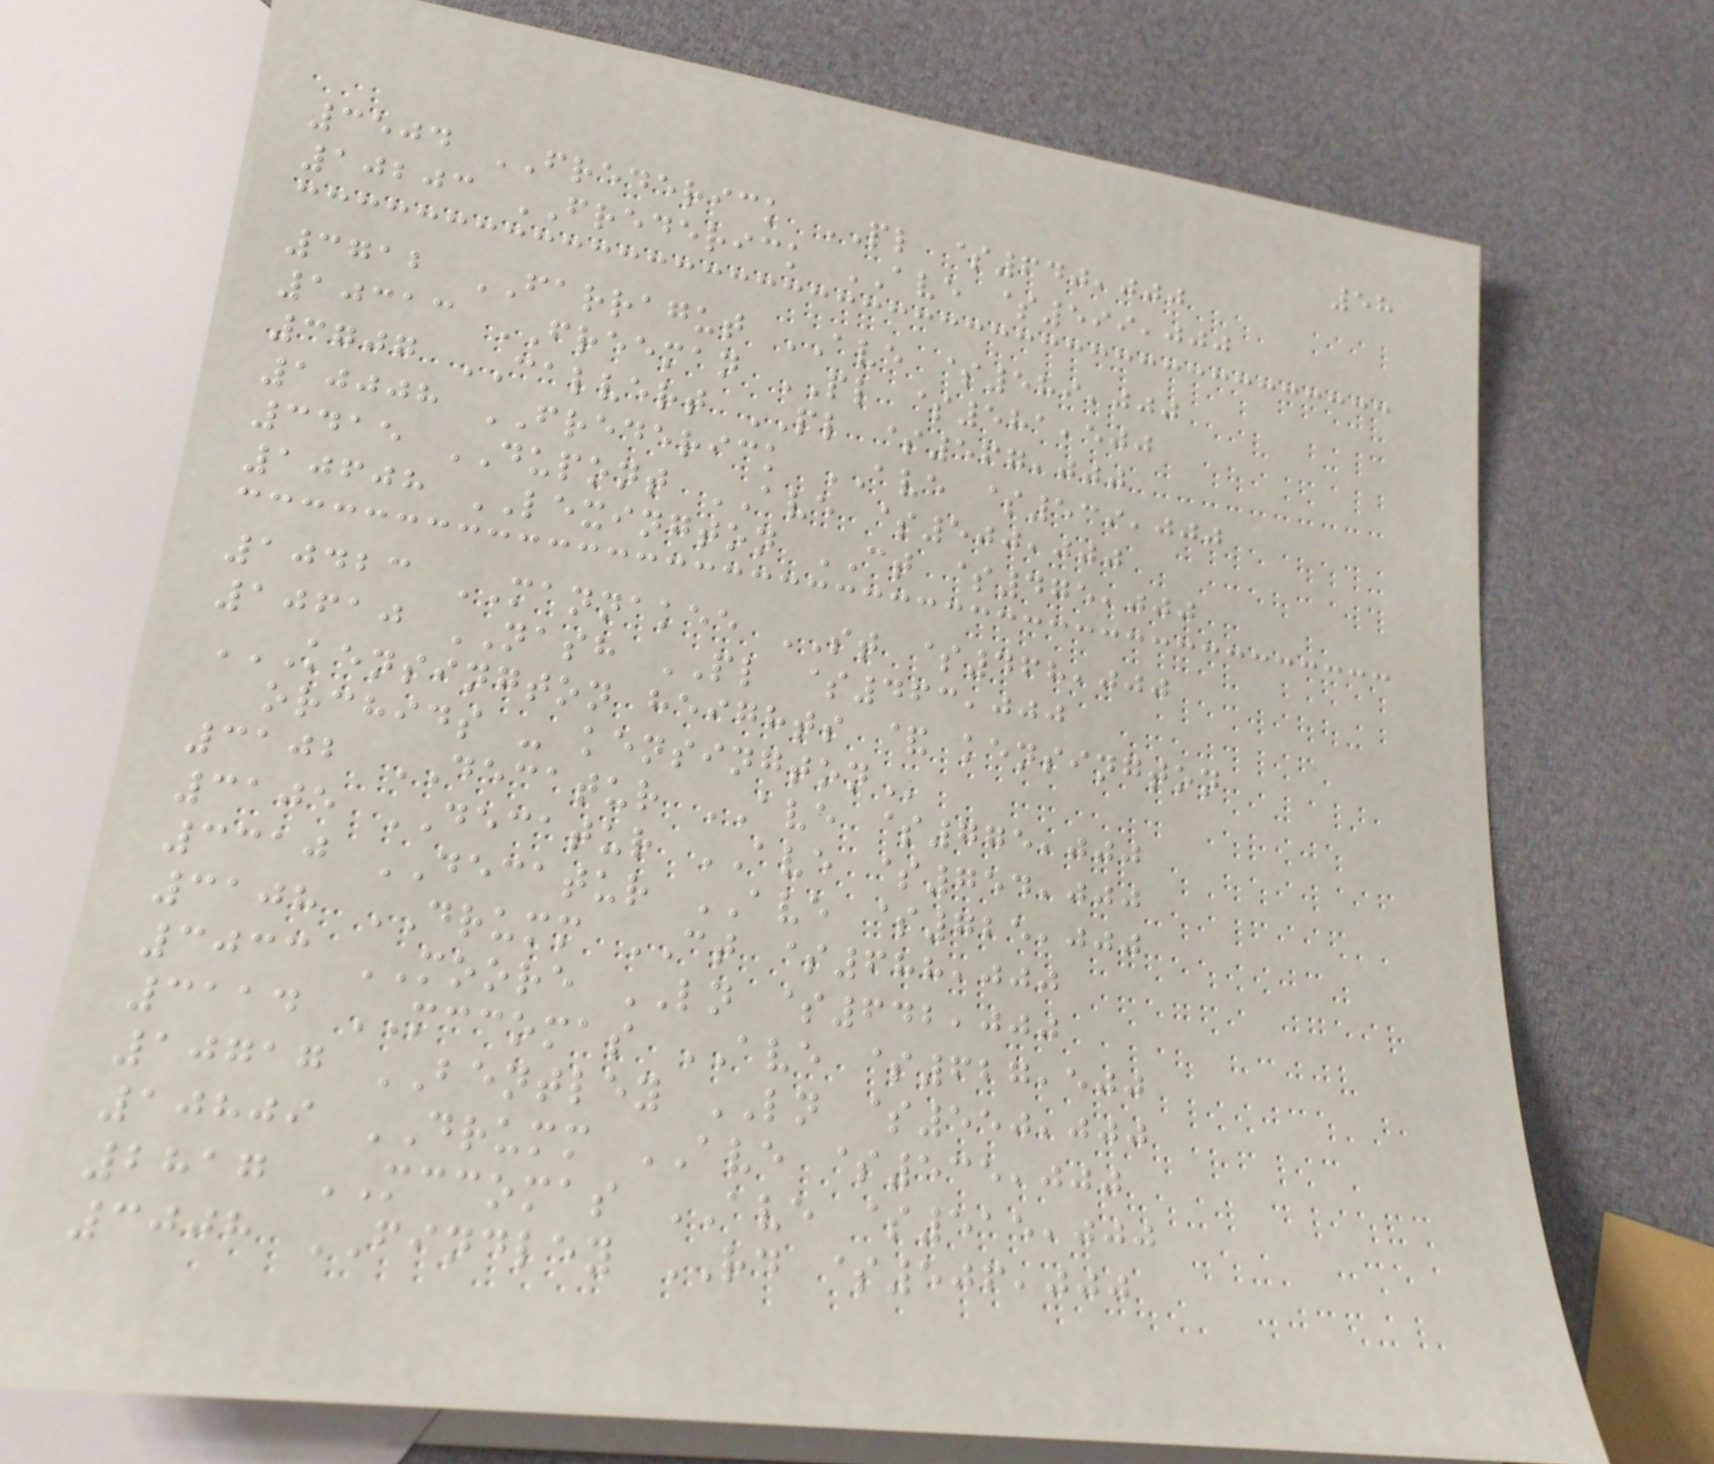58
3504 FREDERICK PL $640,000
10203 FREDERICK AVE $599,000
3712 FARRAGUT AVE $589,000
10313 FREEMAN PL $581,500
3707 CALVERT PL $567,000
10008 FREDERICK AVE $539,000
3415 DUPONT AVE $500,000
10608 LEXINGTON CT $475,000
10423 MANNAKEE ST $468,000
10610 NASH PL $463,000
KENSINGTON HEIGHTS & KENSINGTON
ORCHIDS - KENSINGTON
3102 DECATUR AVE $775,000
3105 DECATUR AVE $754,000
3310 DECATUR AVE $725,000
3108 DRUMM CT $688,000
3033 MOORE LN $642,000
3114 MCCOMAS AVE $627,500
10717 BENTLEY LN $550,000
10809 DRUMM AVE $535,000
2817 MCCOMAS AVE $515,000
3008 FINDLEY RD $506,000
